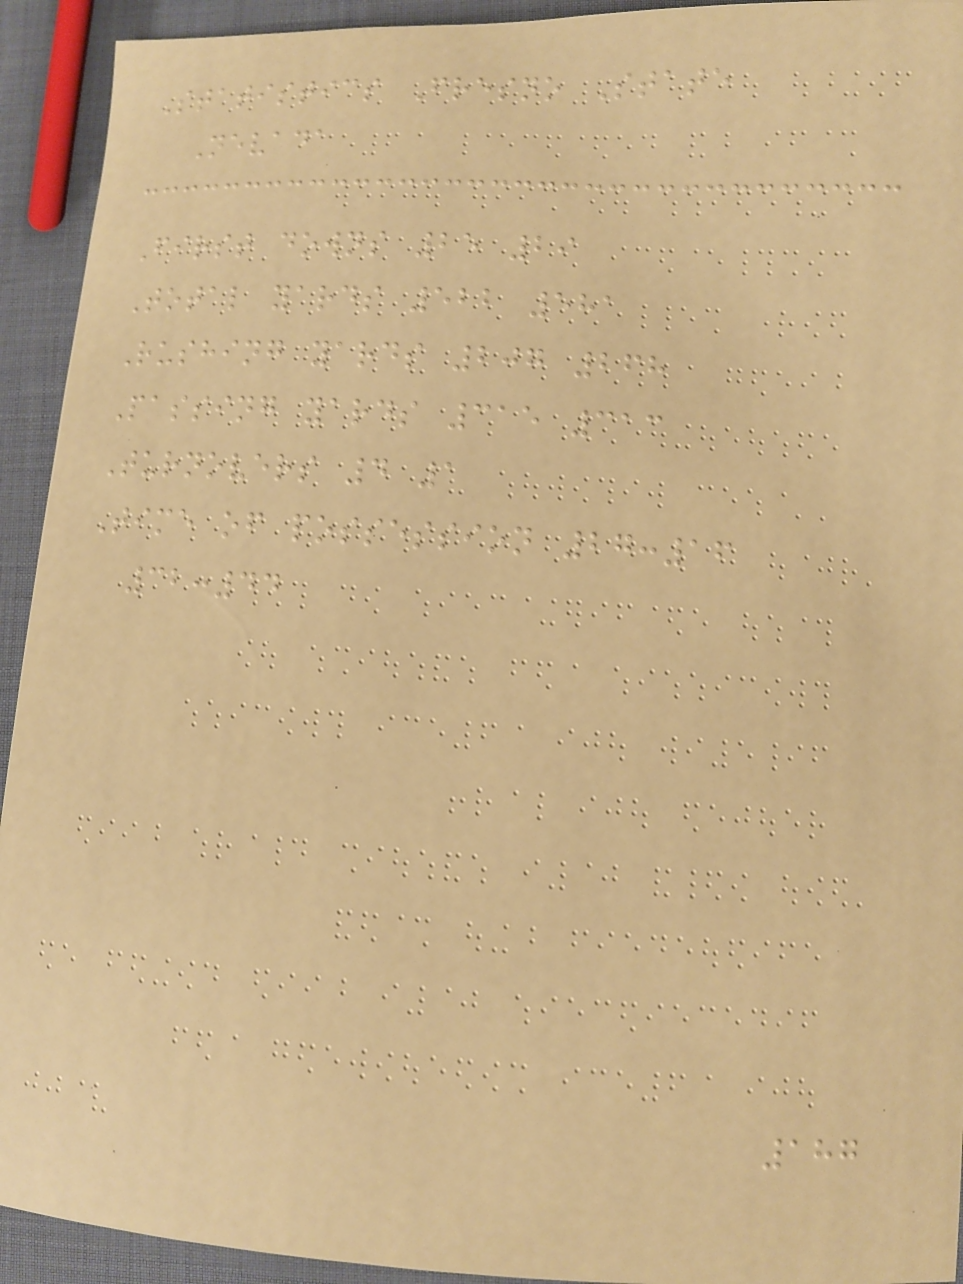Statistics Fresno State
Nevada
First downs 25 29
Total yards 522 581
Rushing yards 207 268
Passing yards 315 313
Turnovers 4 1
Time of possession 27:16
32:44
187
